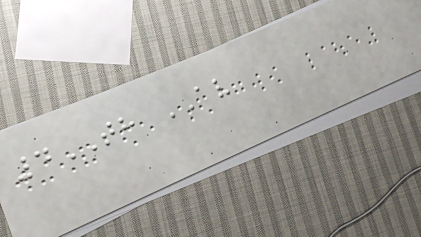4TH AV
